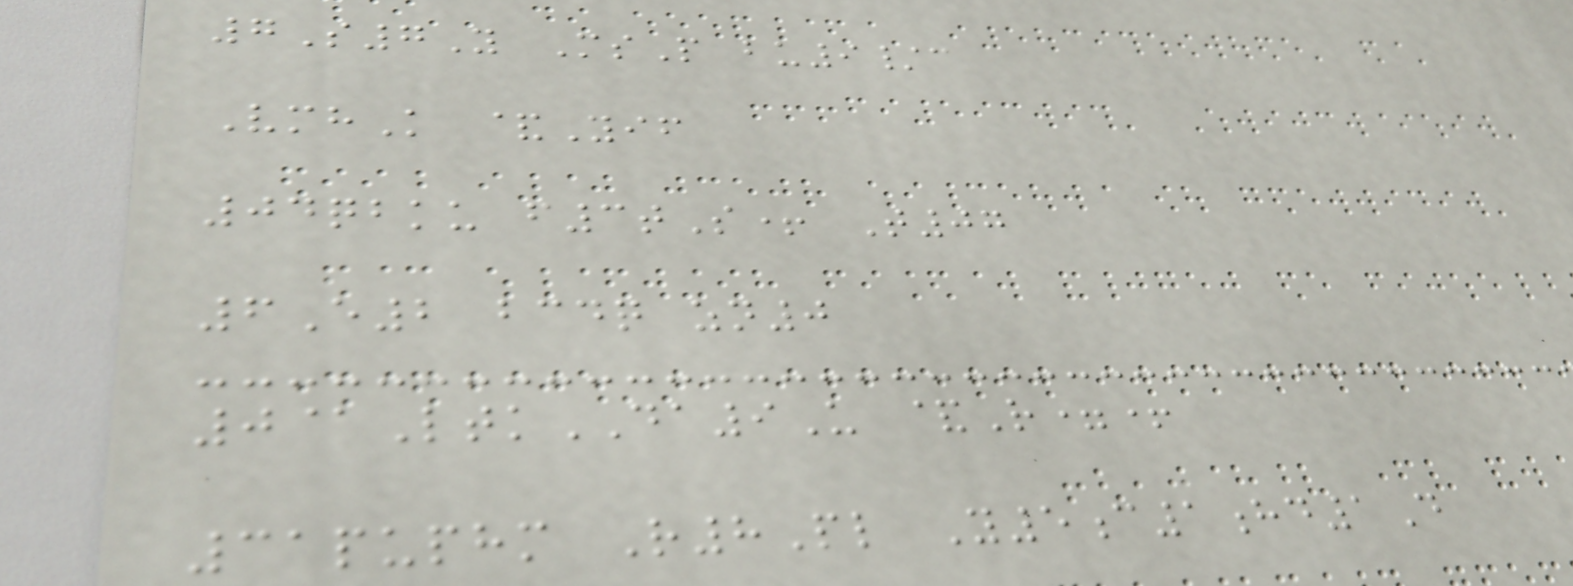7S7Y MsP bu9/c
VmhK &Yif
04qbku f3tS+ T07
6E2 bcdq zn0
0@LtkDA9U &R=+
31puphm R8Pl Y5c1hd1D
